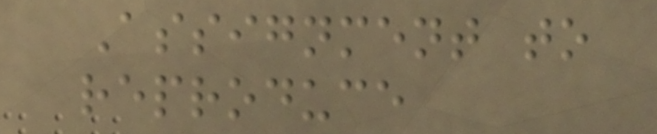Assignment to
reproduce
